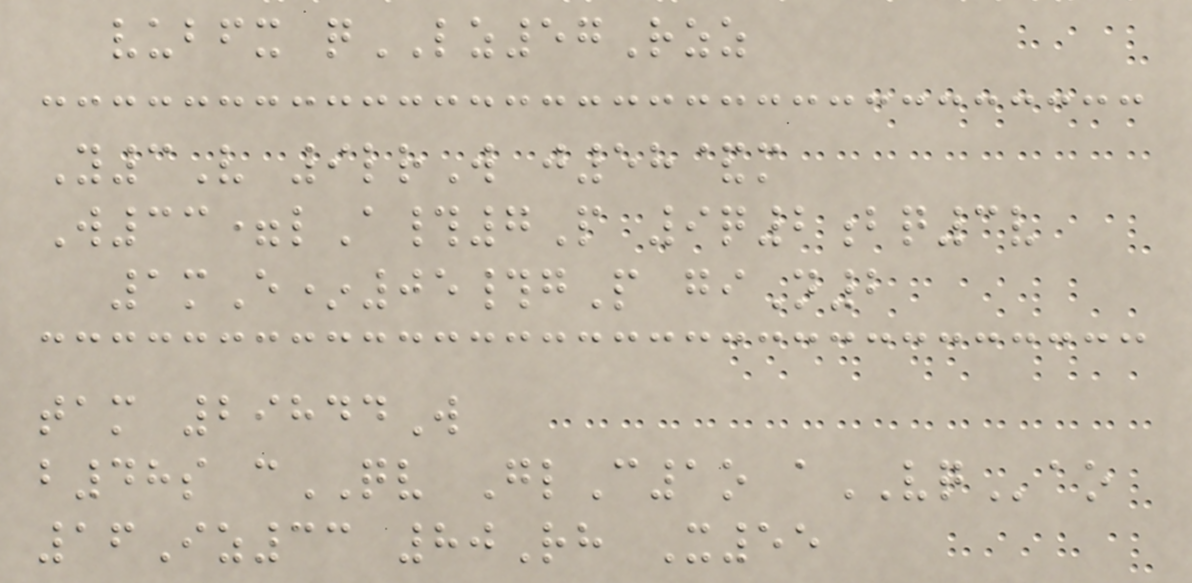vubfx qLZ57Rzz
Y3V 9lrW j58&m
W33=lA#7P 9q2bq3v
1mE*05#gP giN2
tam 29844W
b48s cQV GlC1o aVQao
16Iz33 80Rh X55
